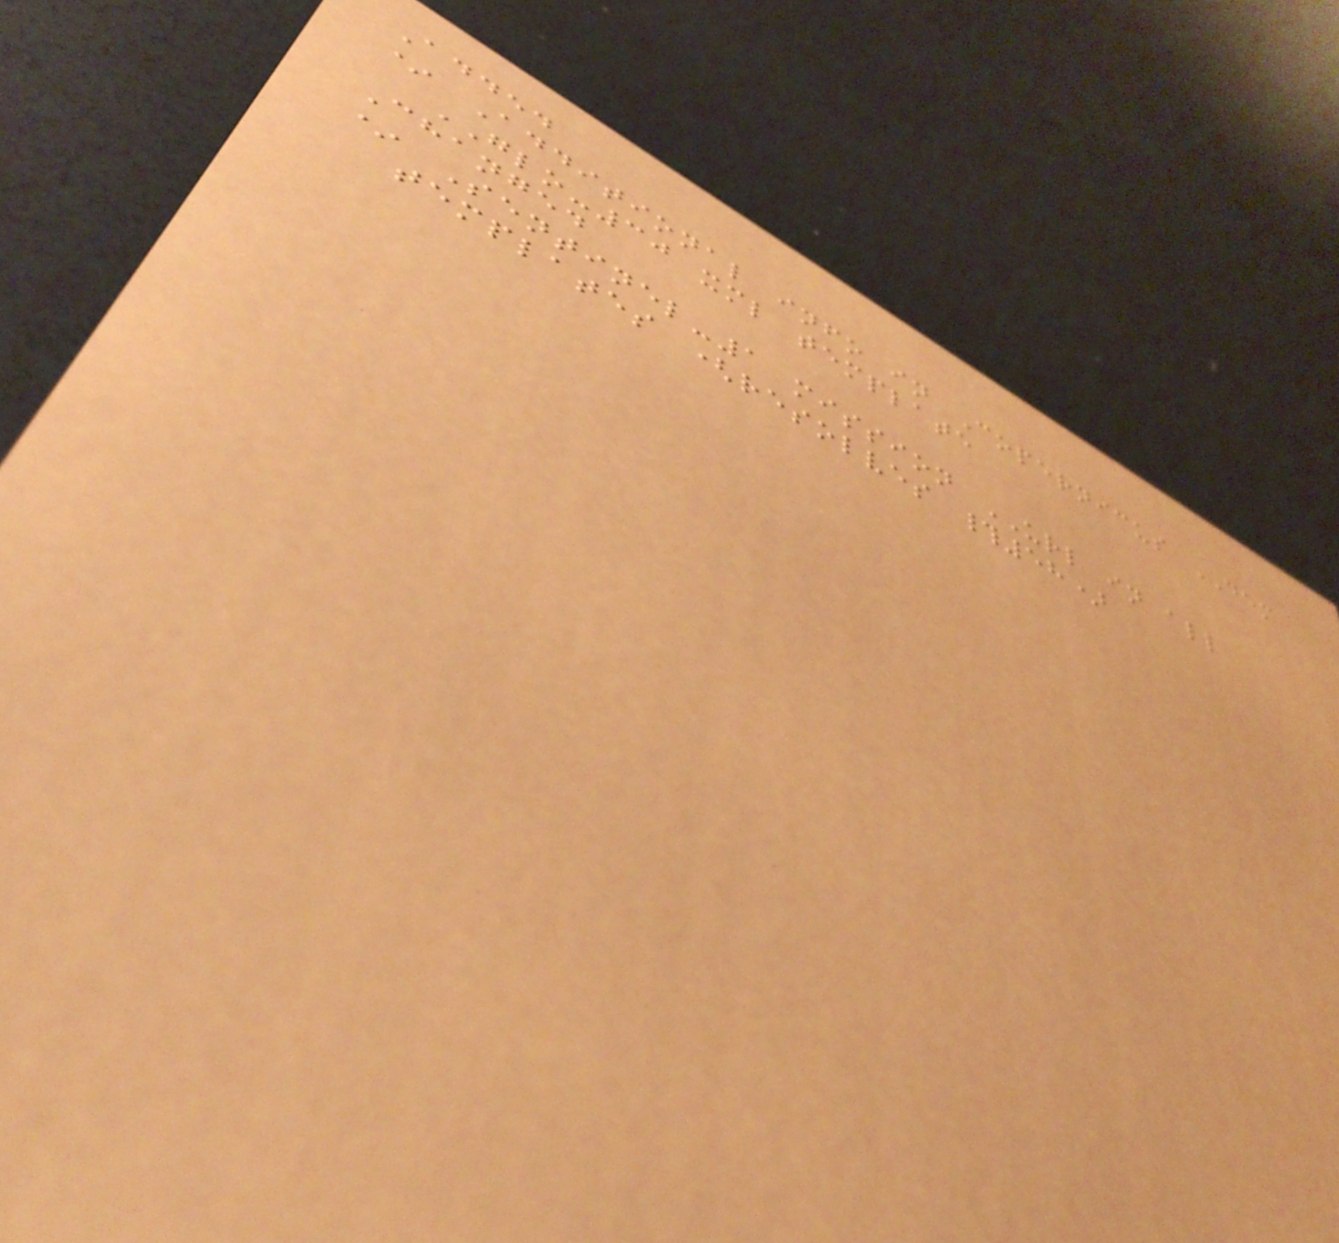Added
* Additional info in Copernicus DEM
GLO-30 xml template
Changed
* Sentinel-1 mission URL in all
templates (resolves #58)
